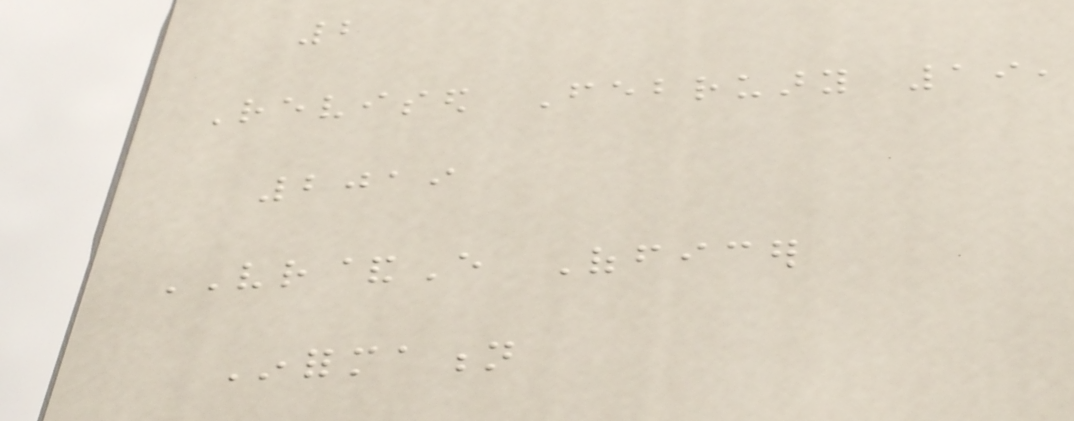2
Revised February 19,
2019
VR&E Officer
Information
